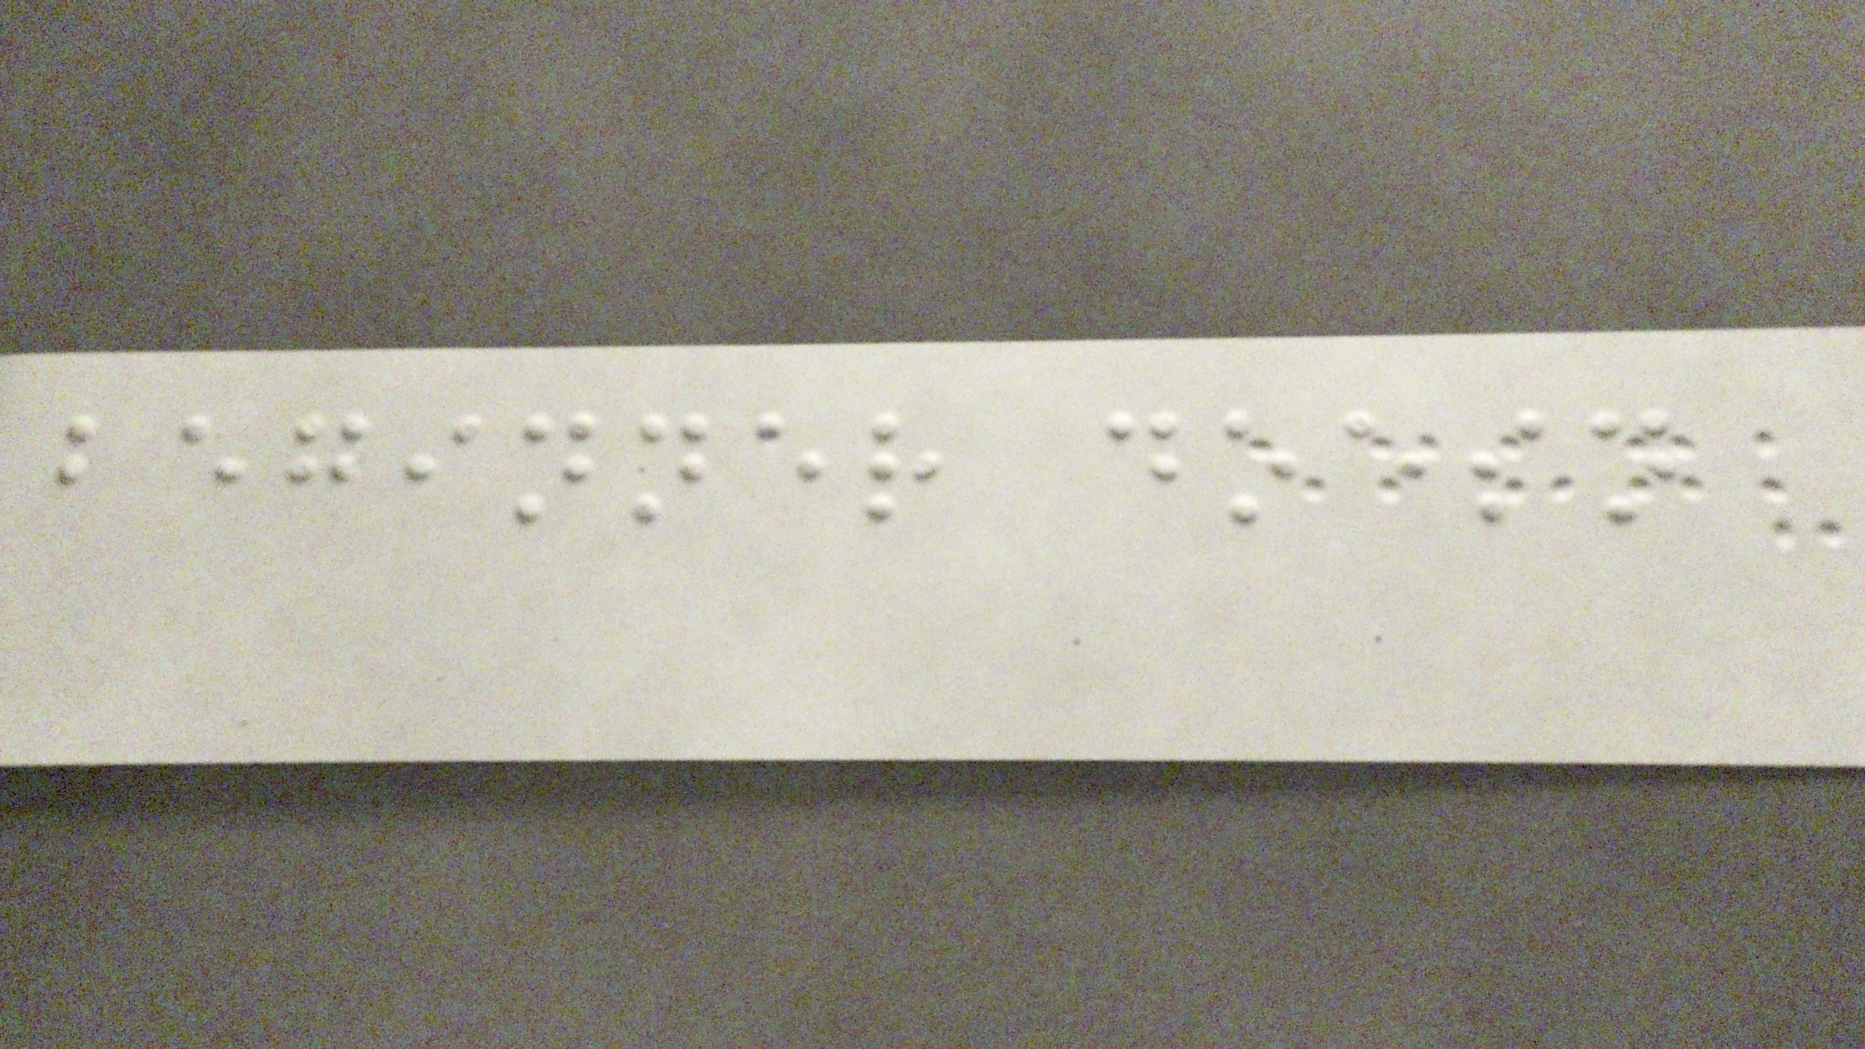beginner doesn
